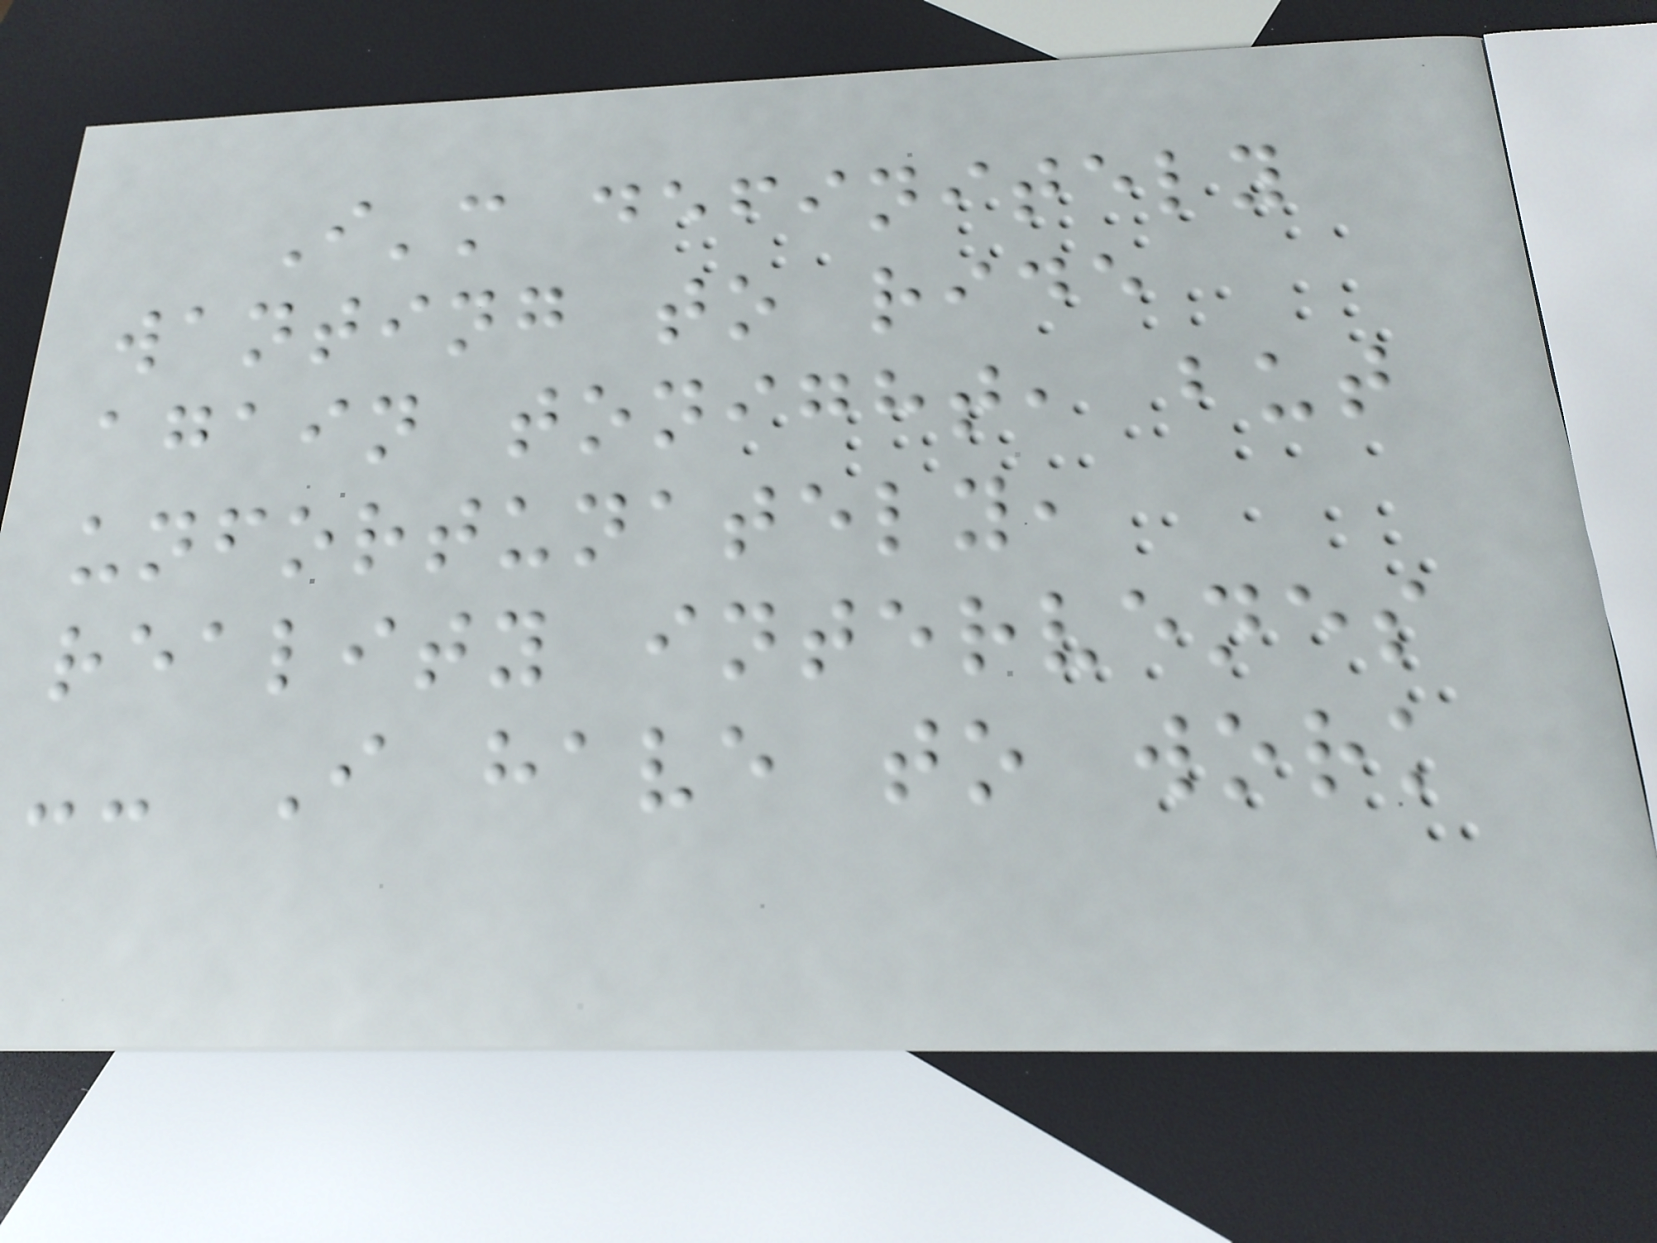I'm definitely
wanting to ride
again tonight, but
unfortunately,
reality intervenes
-- I have to work
